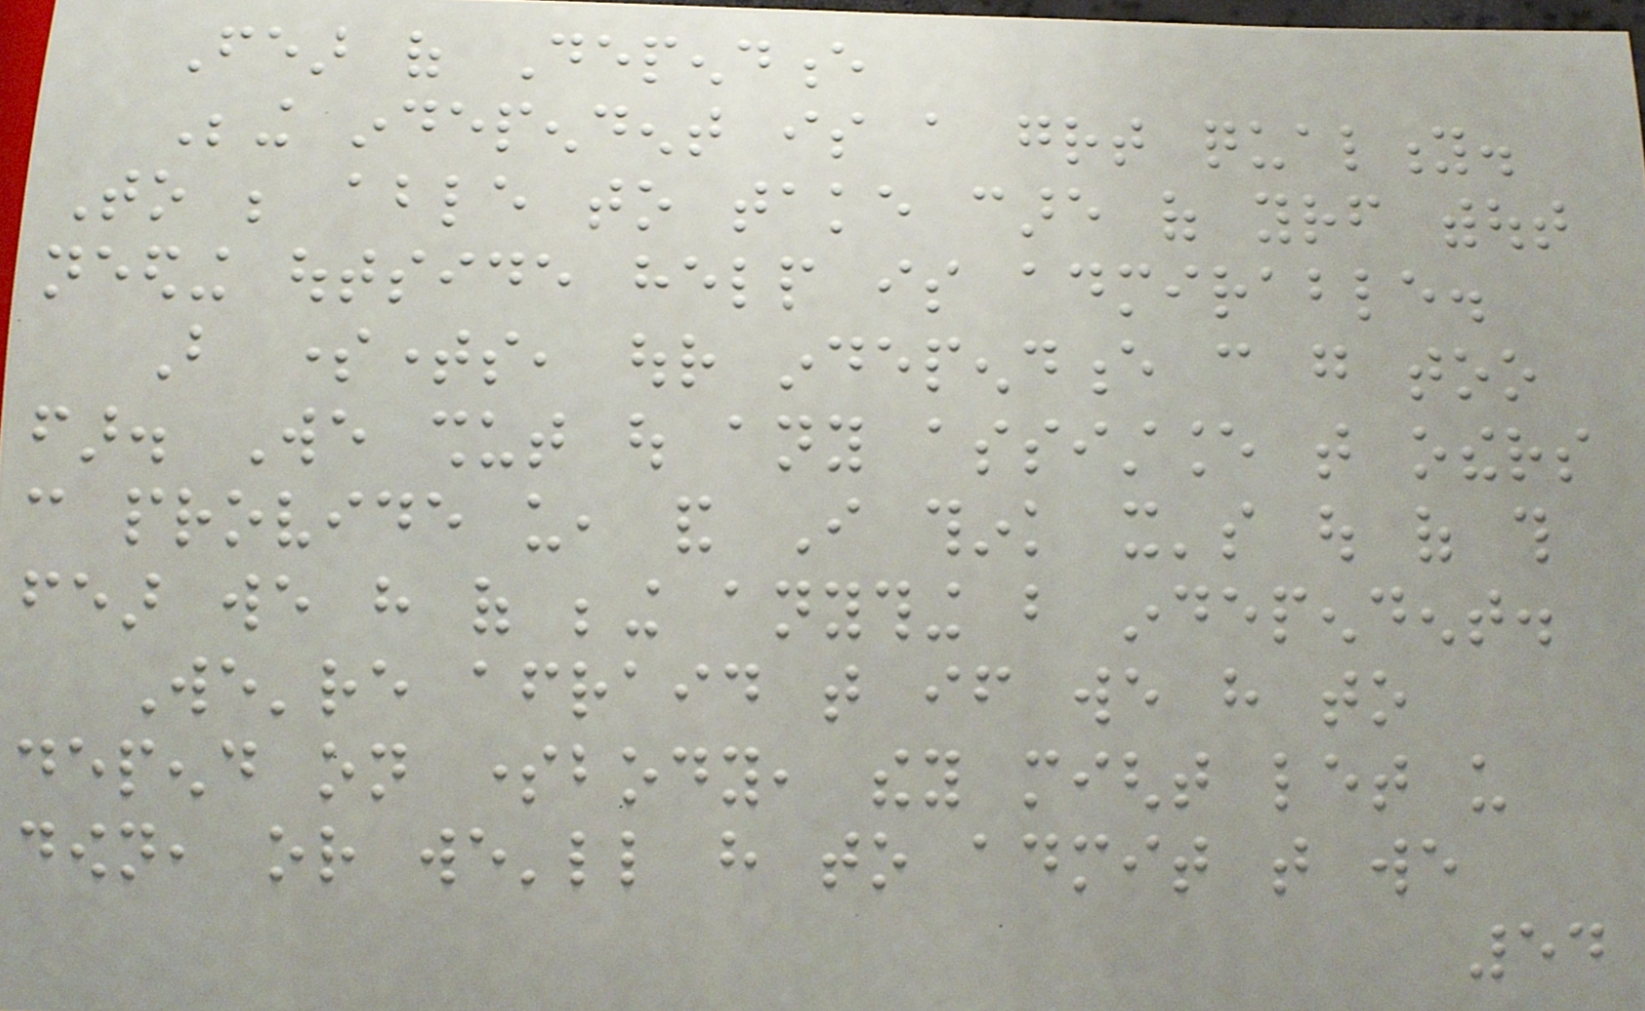Fear of Dependence
Being independent is a great quality.
To be able to take care of yourself without
needing outside help is admirable.
But sometimes, our independence can go too
far. We shut out any assistance that others
can provide us, and I think it's out of this
fear we have of being anything but independent.
We're afraid that if we have to
depend on somebody, they might let us
down, or we'll have to admit that we
54
